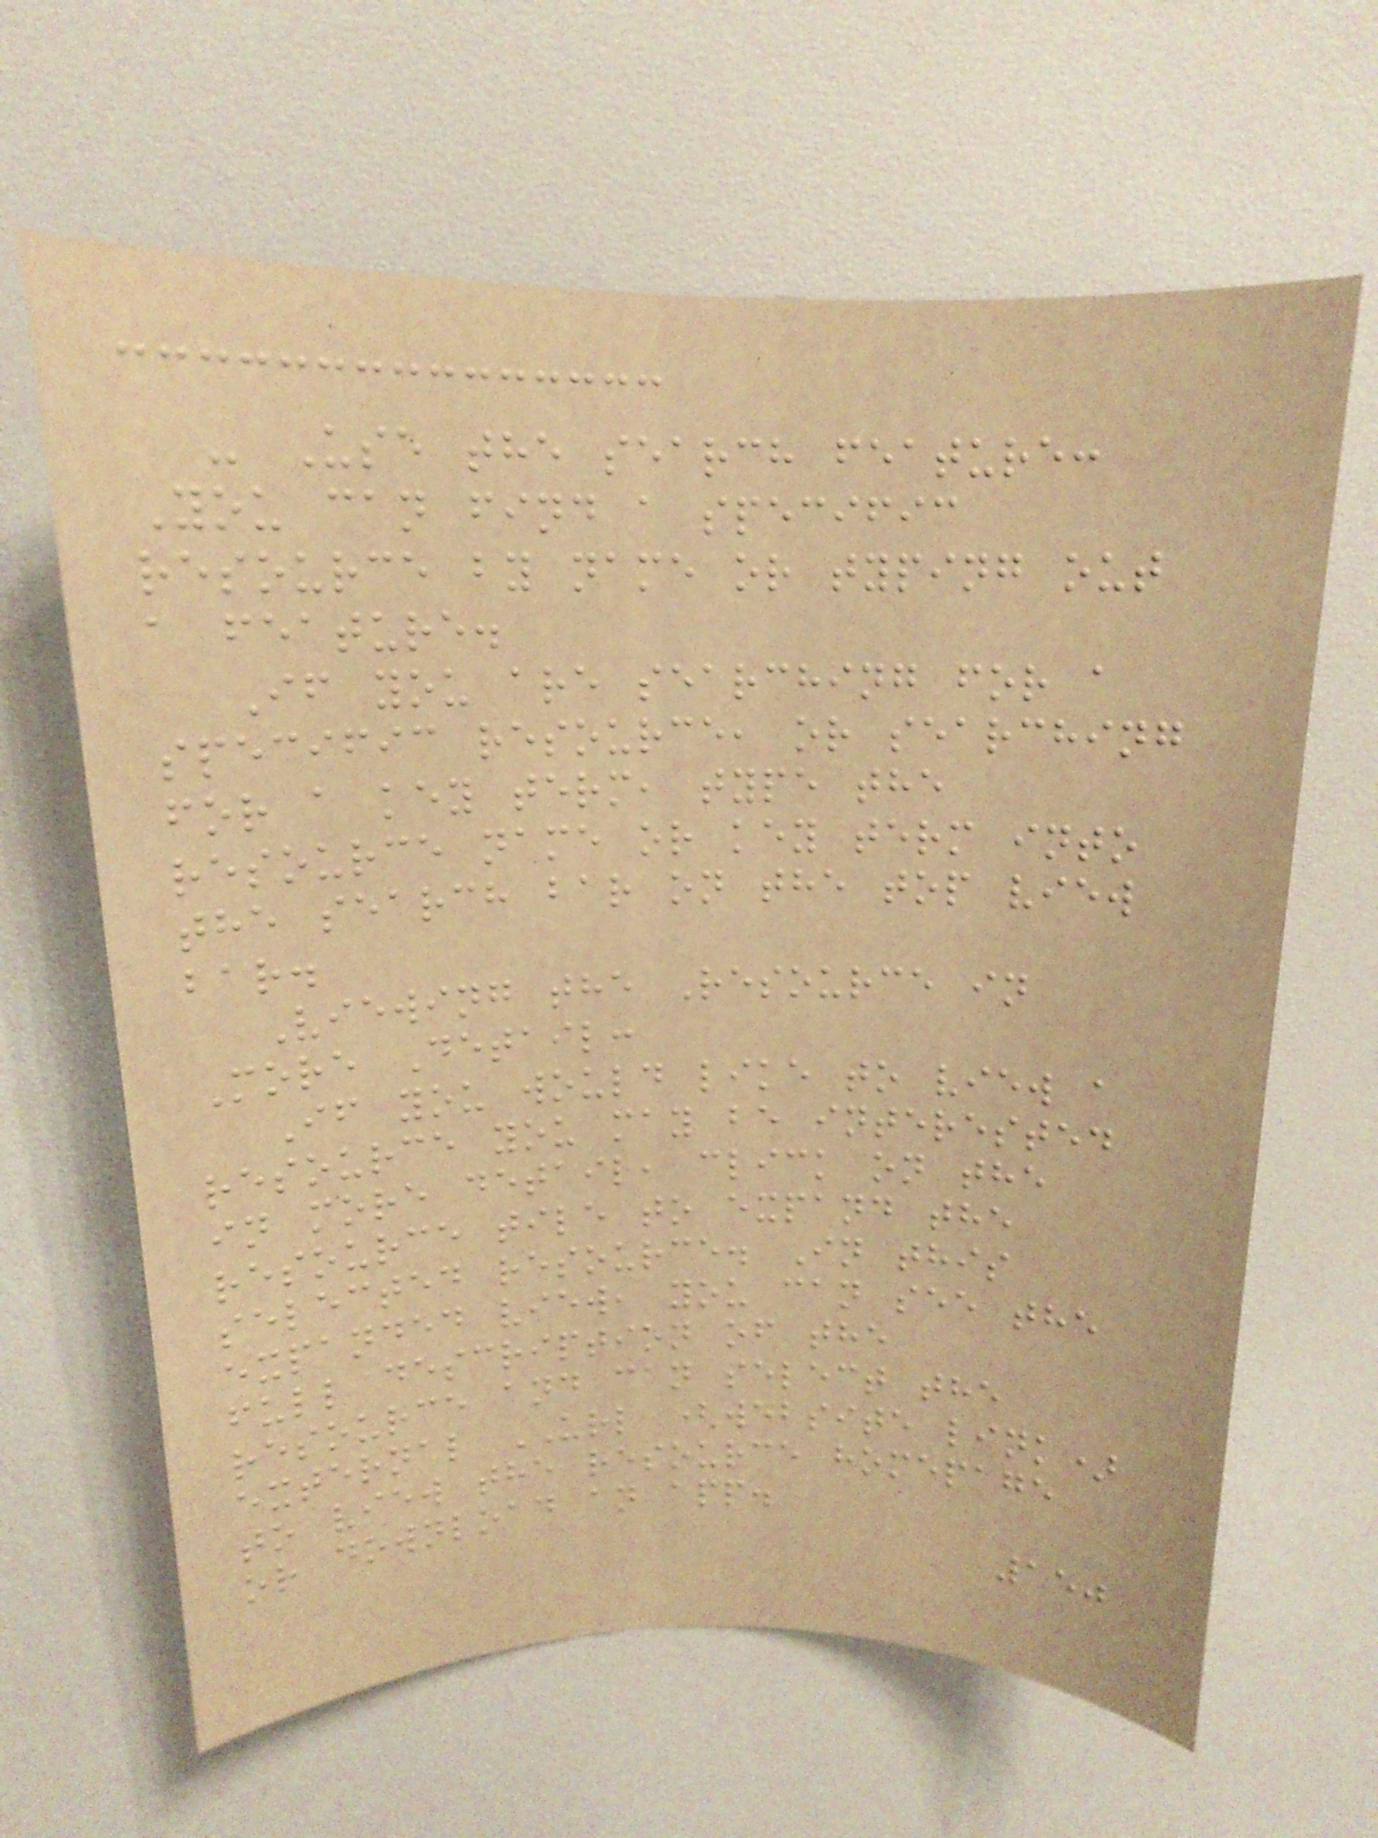- Use the search feature:
You can find a specific
resource by name or typing out
a feature.
If you are searching for a
specific resource, or searching
for a key term, type the
resource name or key term into
the search bar on the top view
bar.
Viewing the Resource in
More Detail:
If you would like to view a
resource you may be interested
in more detail, click on the
resource tile to expand the
selected resource. In this
expanded view, you can see the
full description of the
resource and can select the
external URL (website link)
to view the resource homepage
or download an app.
150
